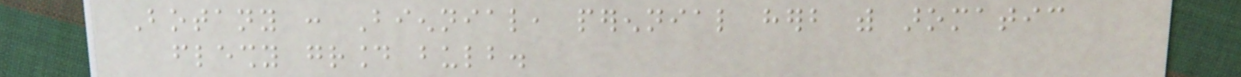Botany : Biennial, perennial herb with aromatic
fleshy ground bulb.
